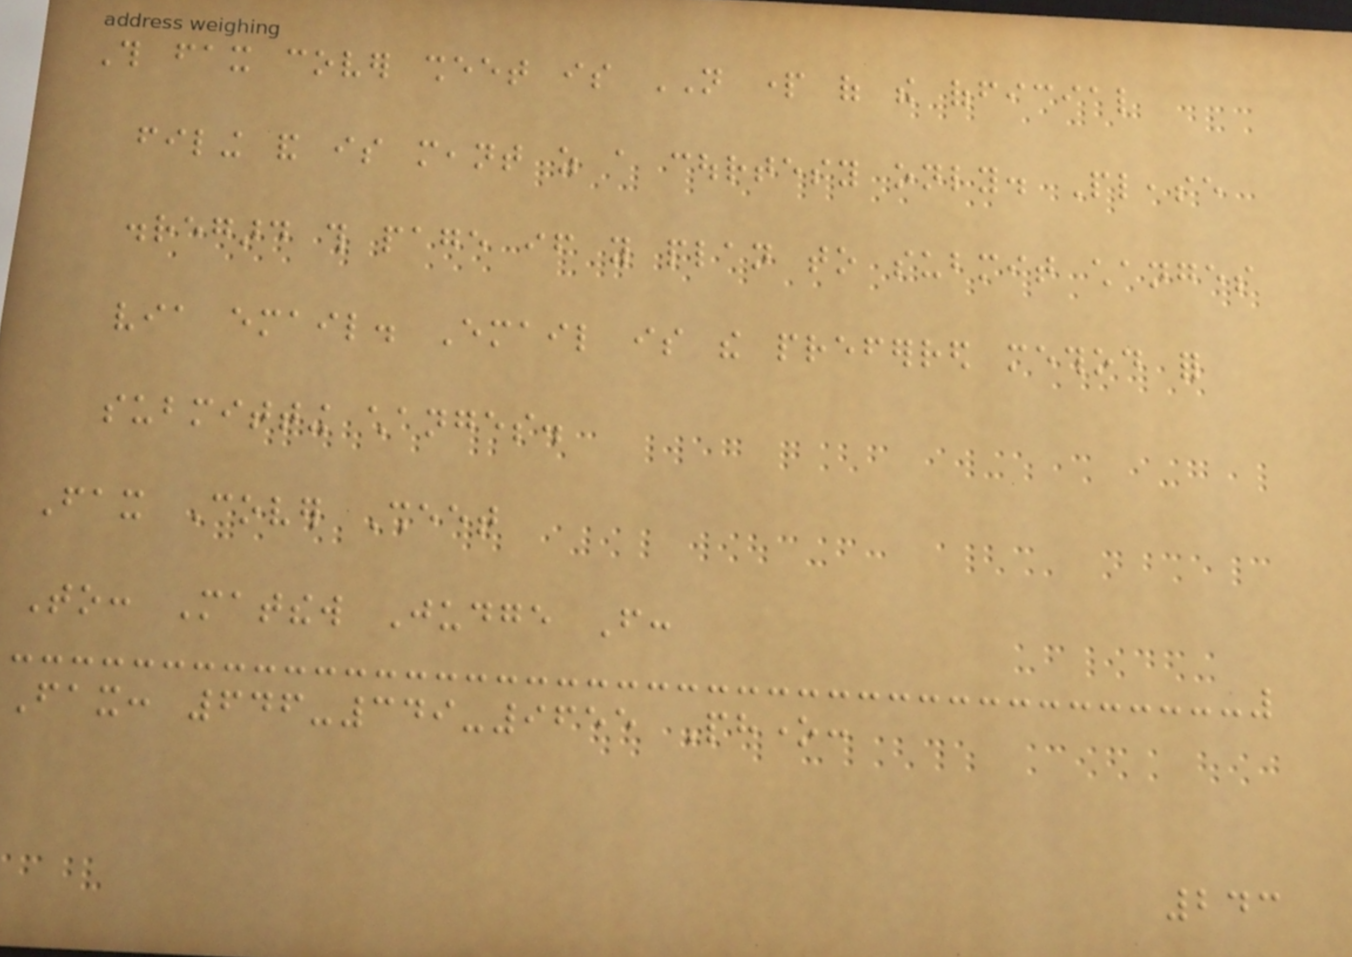This fax cover sheet is NOT part of the official
filing and is meant as a courtesy only. Please
disregard this page if you plan to submit changes
via email. Email is the preferred method for
submitting changes.
Fax Cover Sheet
To: Matthew Judge From:
Fax: 646-349-9655 Phone:
243
